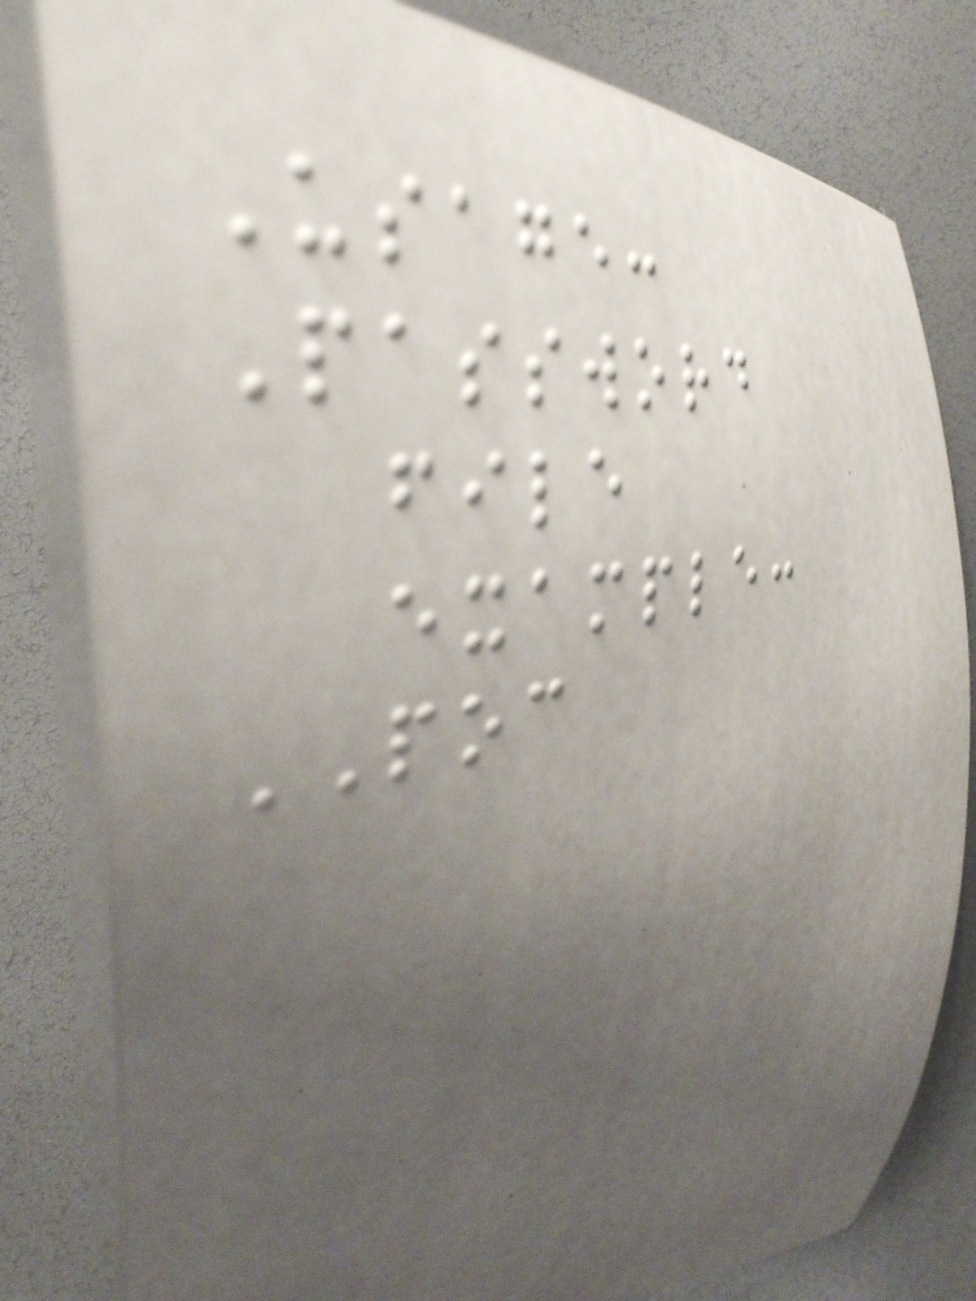Usage:
Password
file
example:
POC
